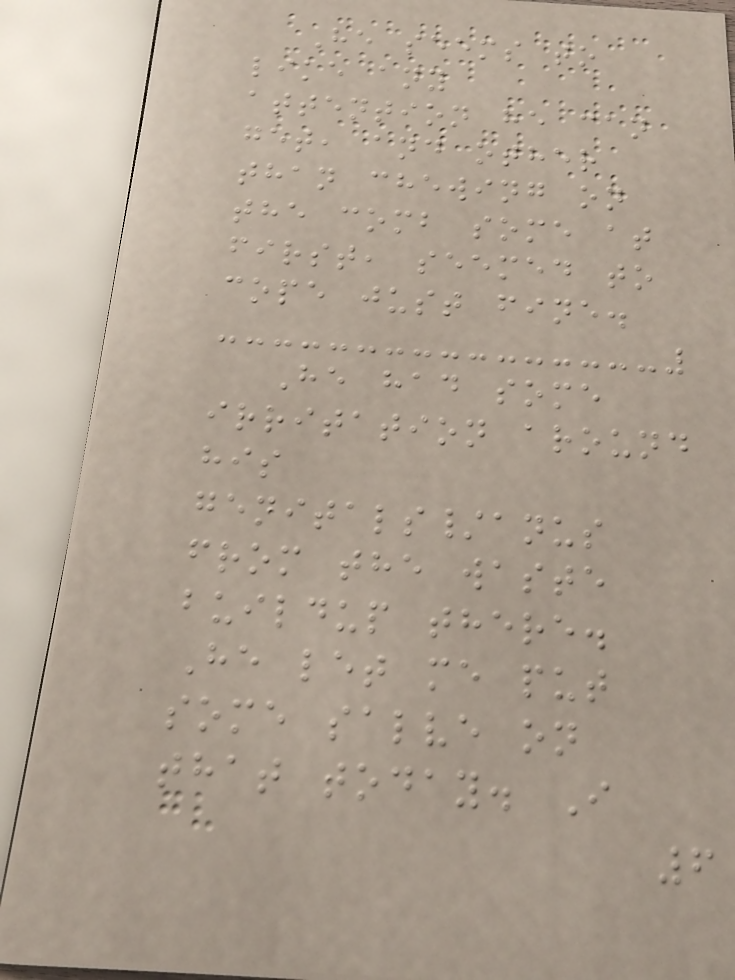He seems to
like any
attention he can
get, and other
than chewing on
the comb some at
first, seemed to
cope just fine.
He had some
irritation around
his
genitals/anus
from the waste
buildup there.
He let me put
some salve on
that today. I
6
